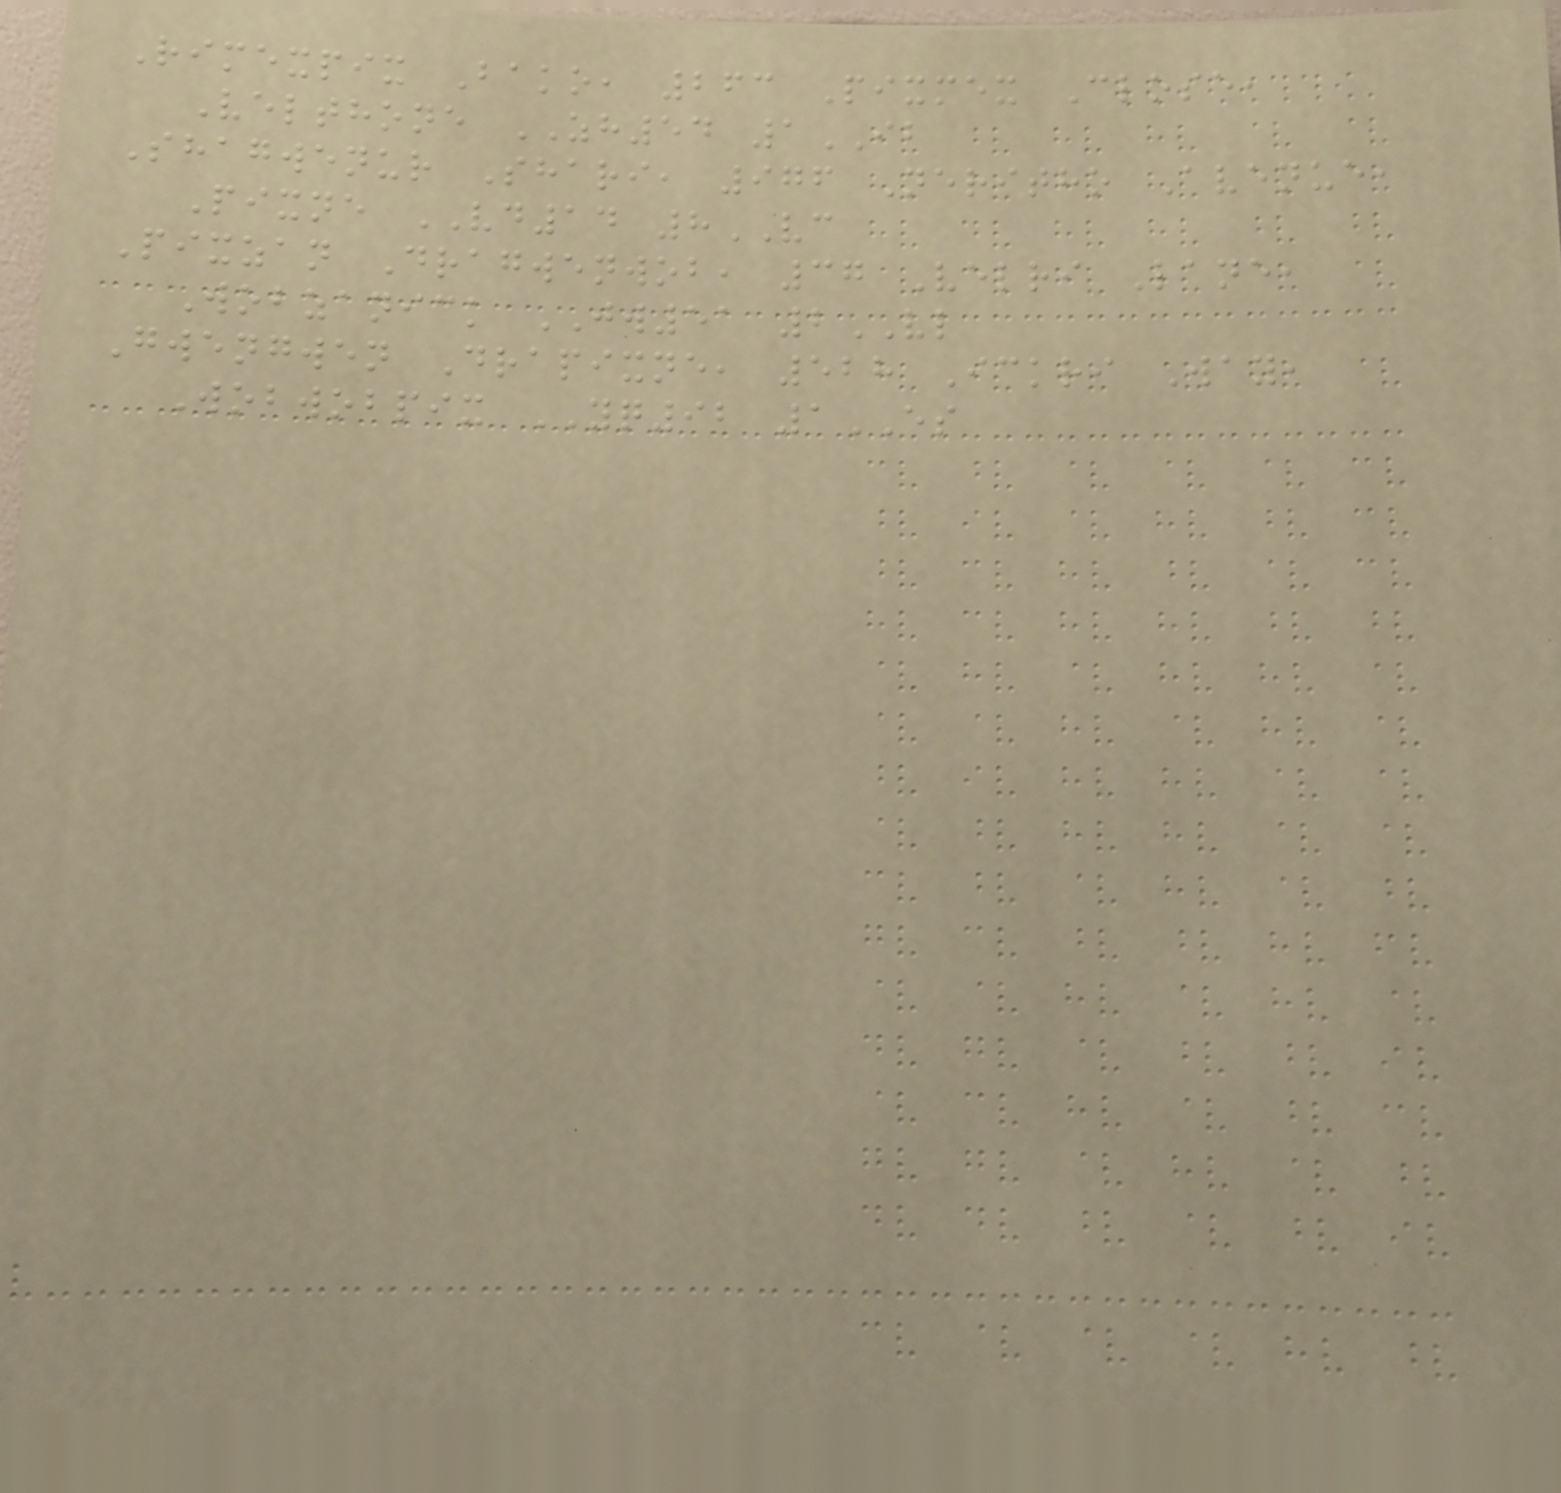Rimexpix Bako, 263 Pixmex Close,
Velthone ZH54 1IB
Shagwenur Shari, 976 Neritho Avenue,
Pixne VD14 8VC
Pixzan Dragwenwob, 37 Velri Lane,
Wobzanick JW51 2VL
Gwengwen Drapixne, 528 Ickri Way,
Wobwobpix YQ92 1ES
